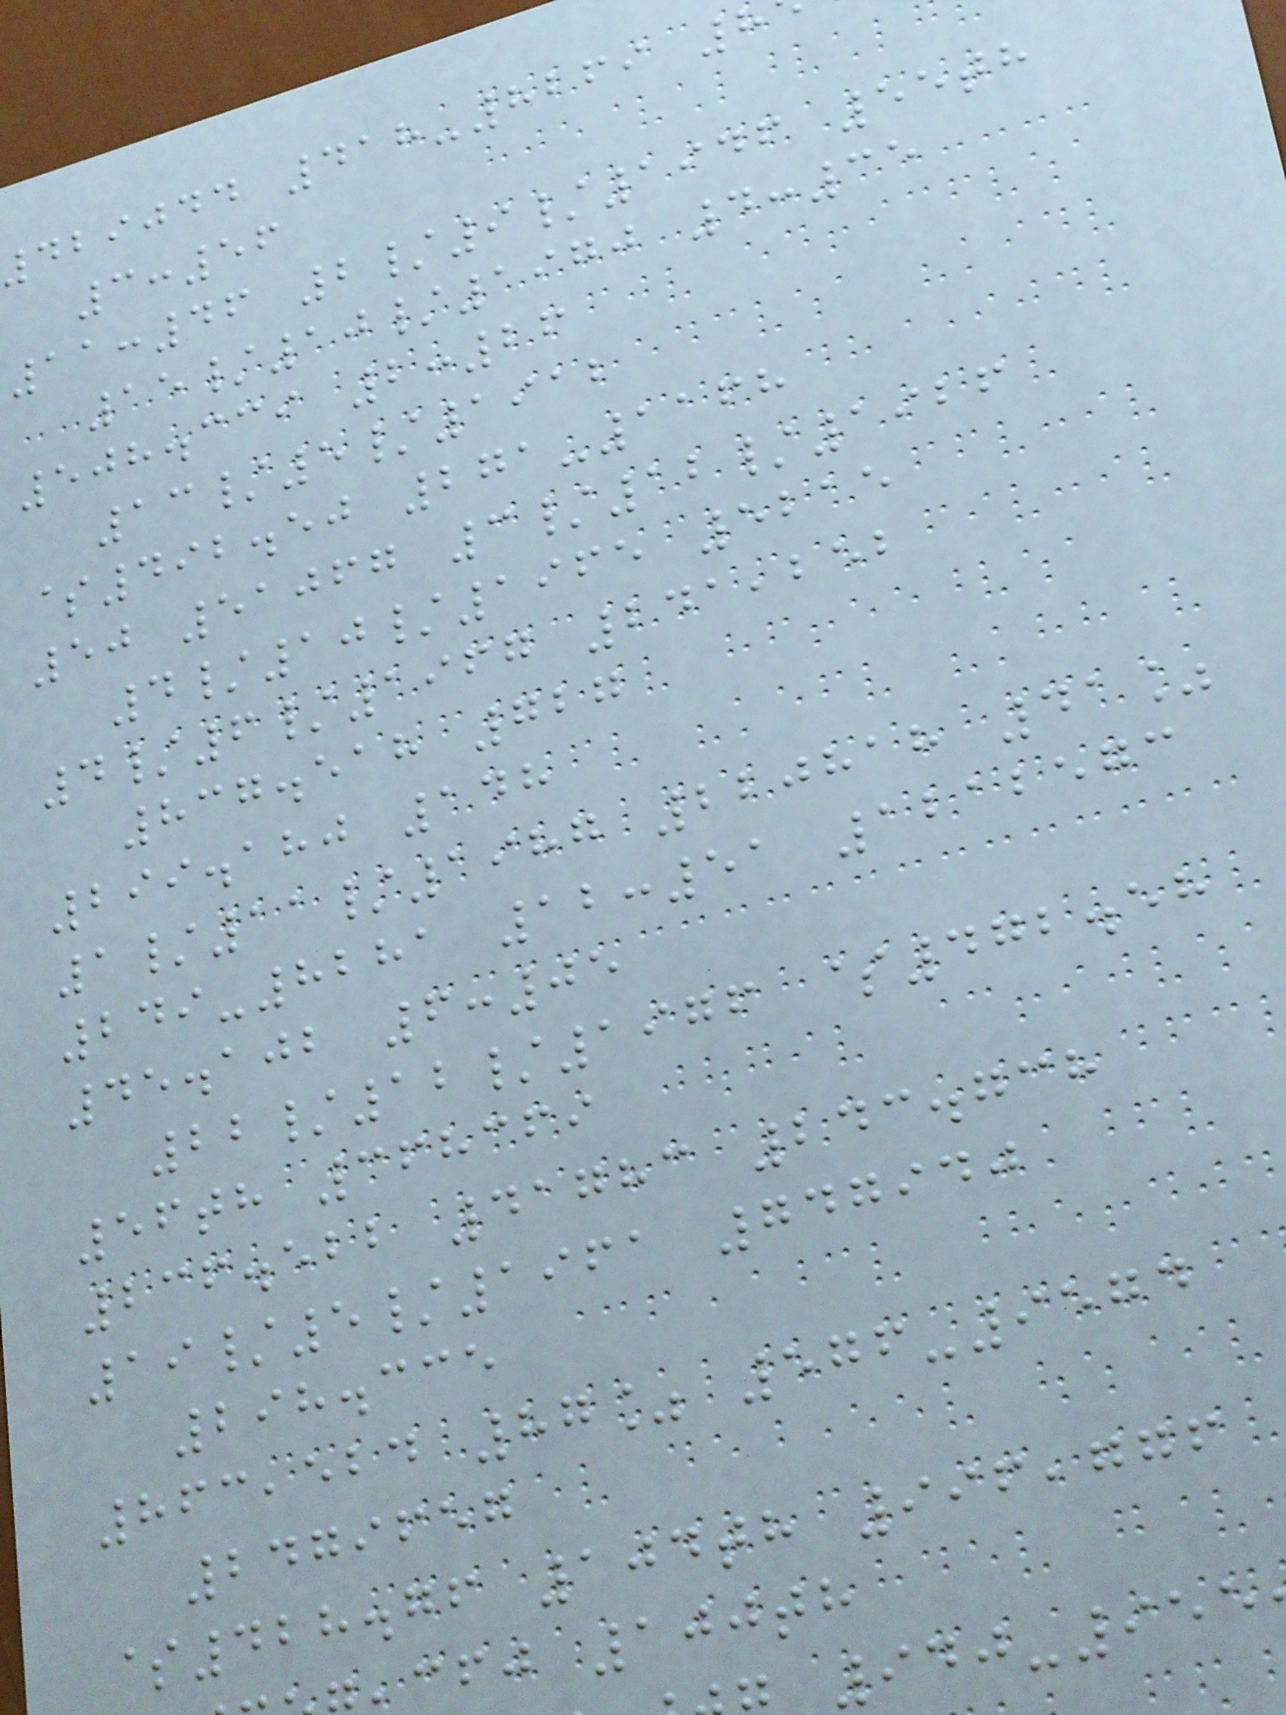429044 418-8269 8
3:56
11:46 2/9/1946 55th
15/10/1970 4:35
508.339 2:26
13/5/1912
$492.50 271-1168
50 51067 3/12/1926
4/10/1965 5215
4/6/1967 241,252
837.518 727
299.180 148
1/11/1987 220818 41%
249-8281 12:51 1212573
45.102 6:05
22/12/1976 $472.58
56th 368369
236.522 41783 243.738
19/5/1961 747940
298.335
863,524 87% 576-9574
2479657
$428.76 104th 996,776
cfj 100th
940-955
